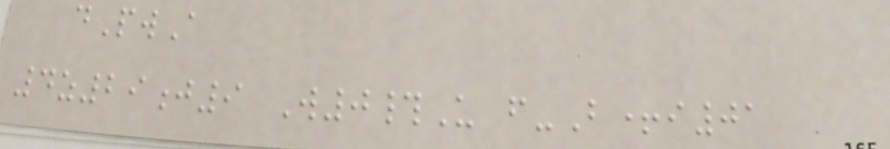dPwA
4z29j9 W0#U f-B+i01
